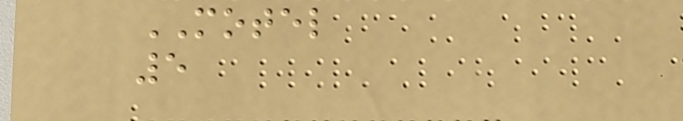MOTEL
5
